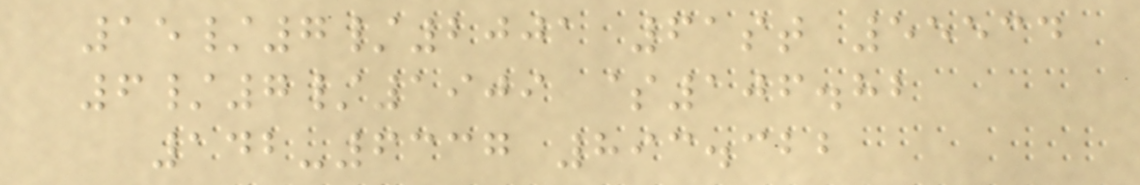15/7/2001 61st 55534
6/7/1909 $106.82
142-6337 893.322
